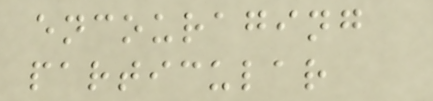encouraging
particular
